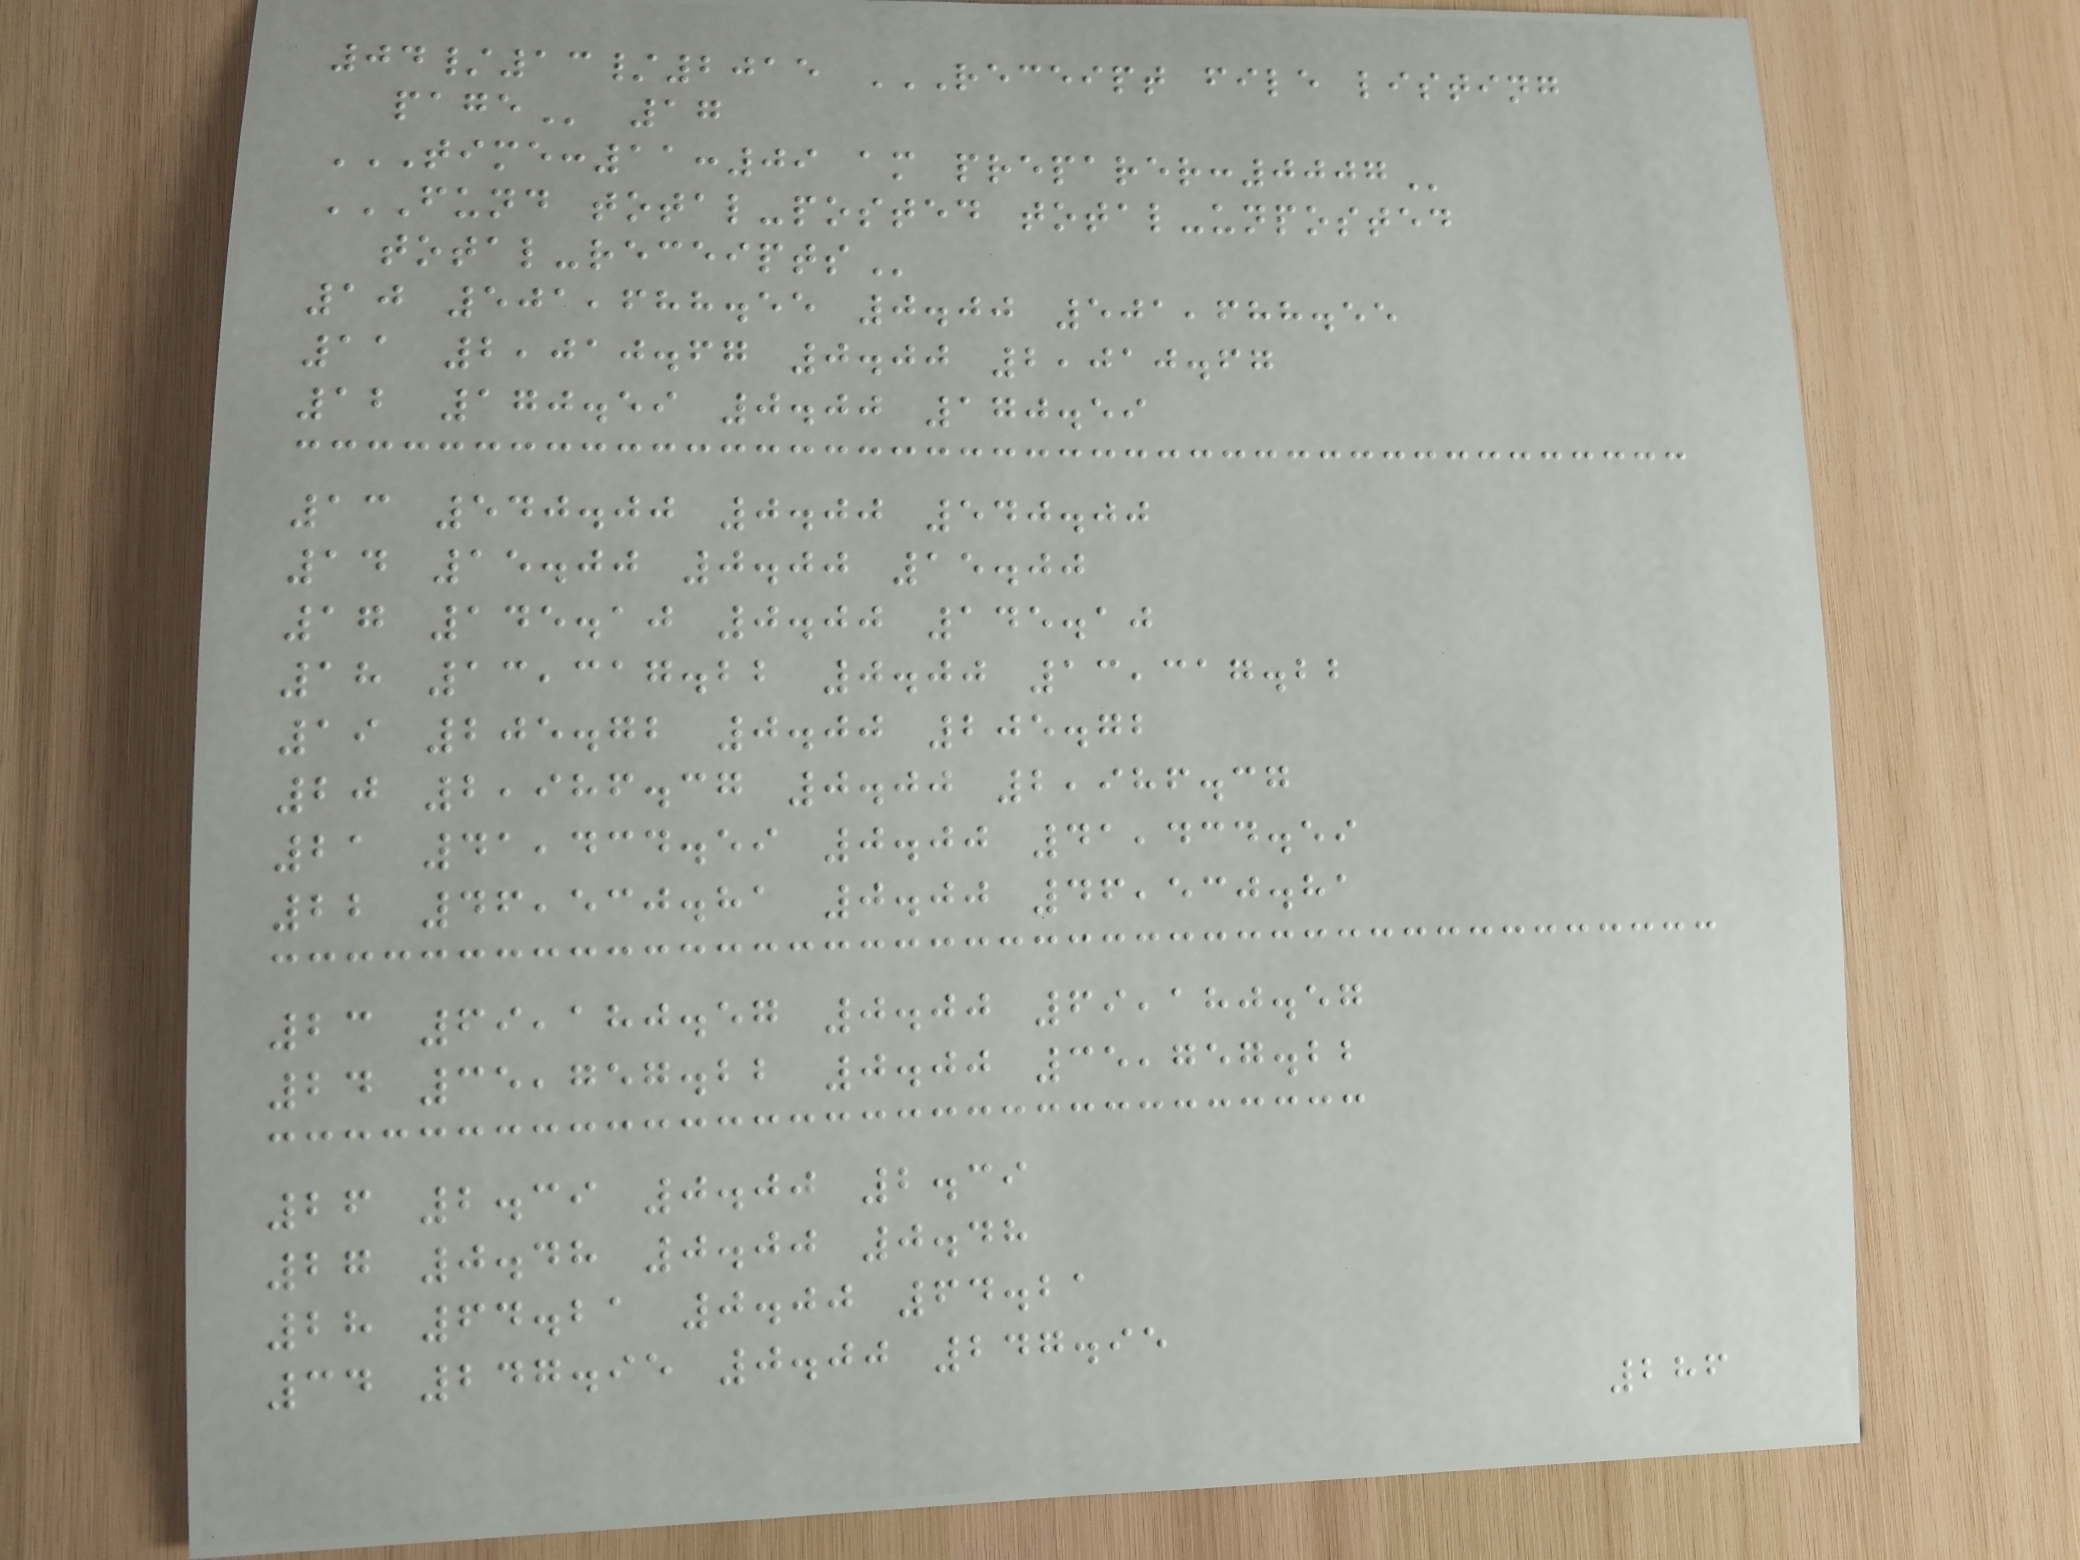04/13/2015 RECEIPT FILE LISTING
PAGE 17
TIME:11:09 AM PREPARER:0007
FUND TOTAL-POSTED TOTAL-UNPOSTED
TOTAL-RECEIPTS
10 501,688.55 0.00 501,688.55
11 2,010.67 0.00 2,010.67
12 170.59 0.00 170.59
13 540.00 0.00 540.00
14 15.00 0.00 15.00
17 145.10 0.00 145.10
18 13,317.22 0.00 13,317.22
19 205.72 0.00 205.72
20 2,986.37 0.00 2,986.37
21 41,434.59 0.00 41,434.59
22 46,530.81 0.00 46,530.81
23 69,180.57 0.00 69,180.57
24 35,757.22 0.00 35,757.22
26 2.39 0.00 2.39
27 0.48 0.00 0.48
28 64.21 0.00 64.21
34 247.95 0.00 247.95
286
